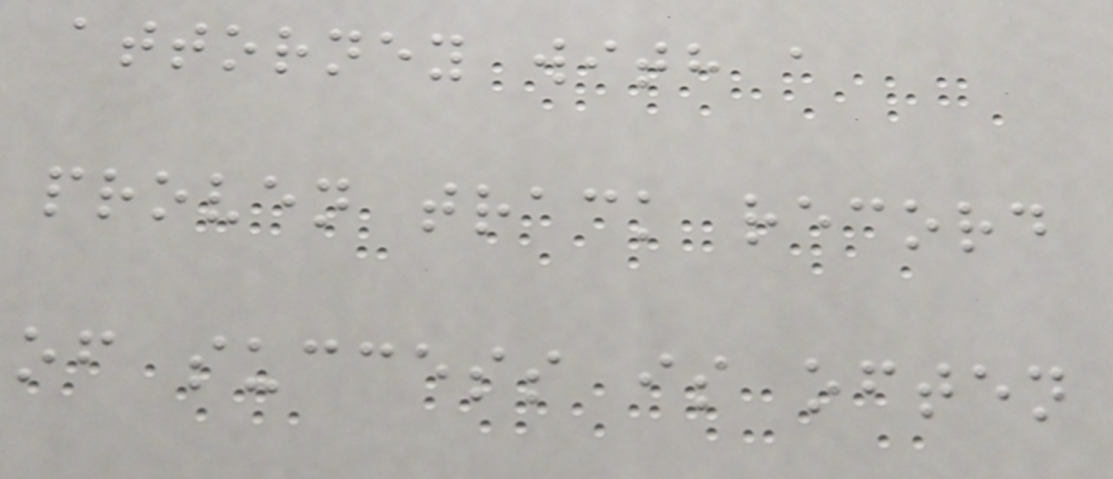attorney with a
proven track record
of success is often
